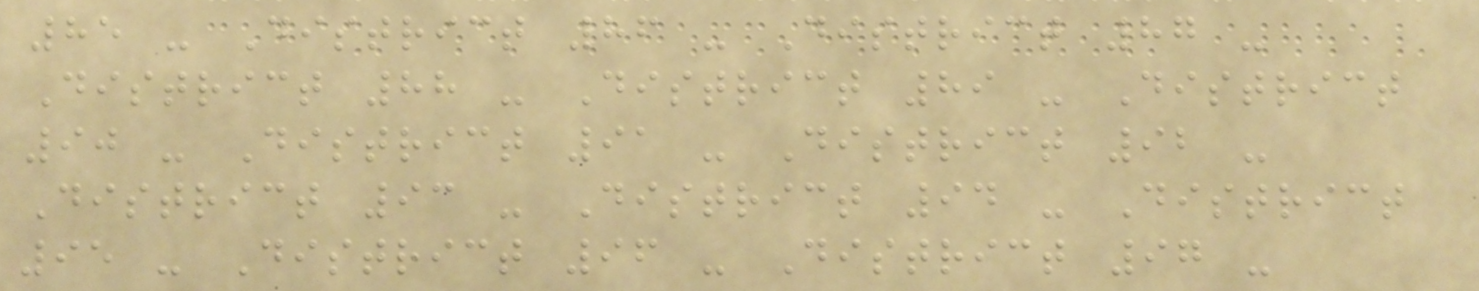85 - District 86 - District 87 -
District 88 - District 89 - District
90 - District 91 - District 92 -
District 93 - District 94 - District
95 - District 96 - District 97 -
